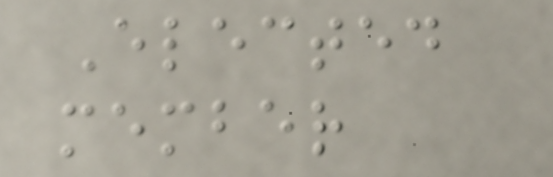Elected
member
